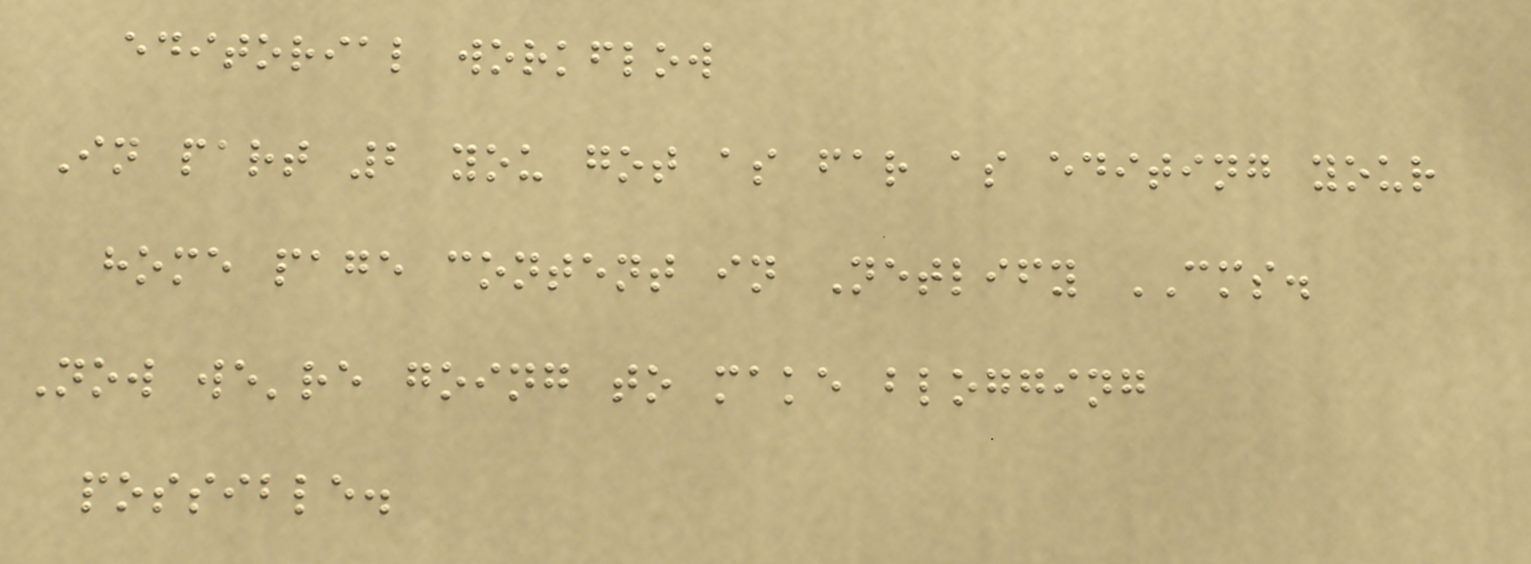editorial workflow
In part 2 you got as far as editing your
home page content in Netlify CMS.
Now we're going to make blogging
possible.
